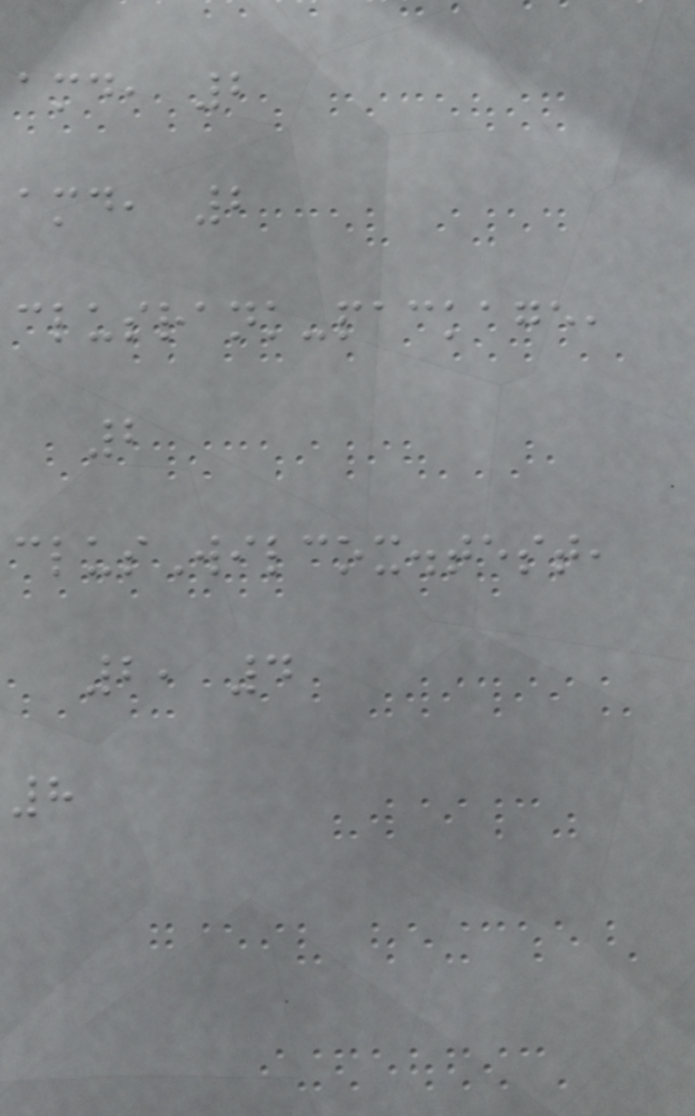amd, 2
amd, 2
clusrank-package,
2
clusWilcox.test,
2, 4
8
